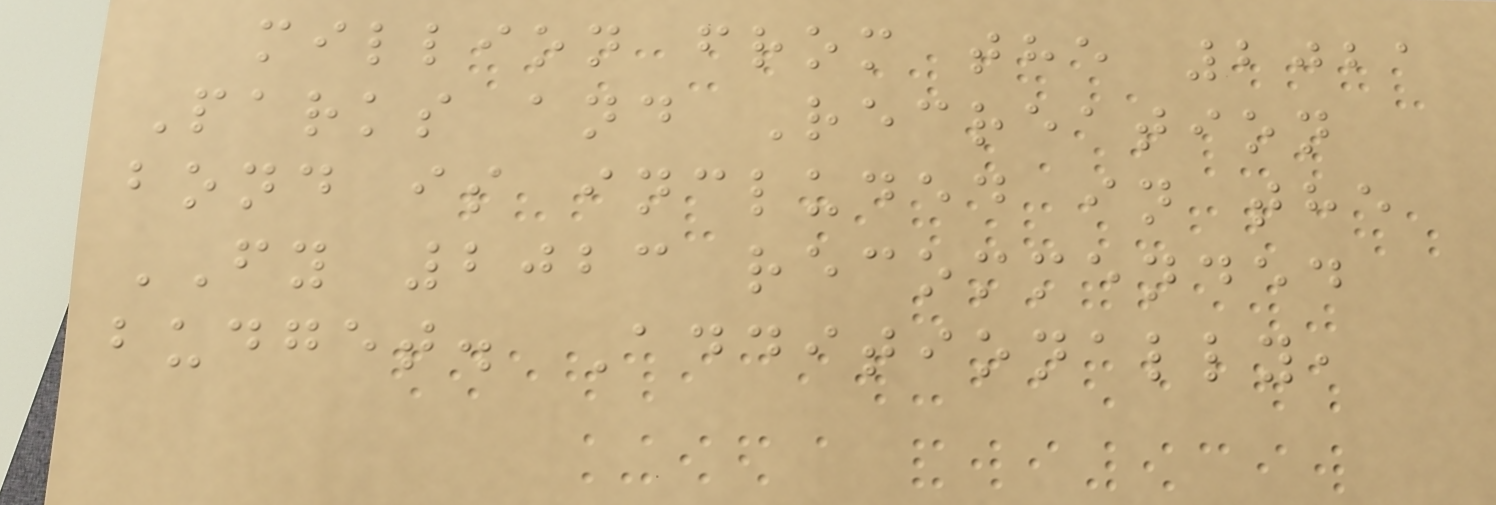million from the 2021
Parks and Recreation
bond is included in the
FY 2023 recommended
budget. Additionally,
